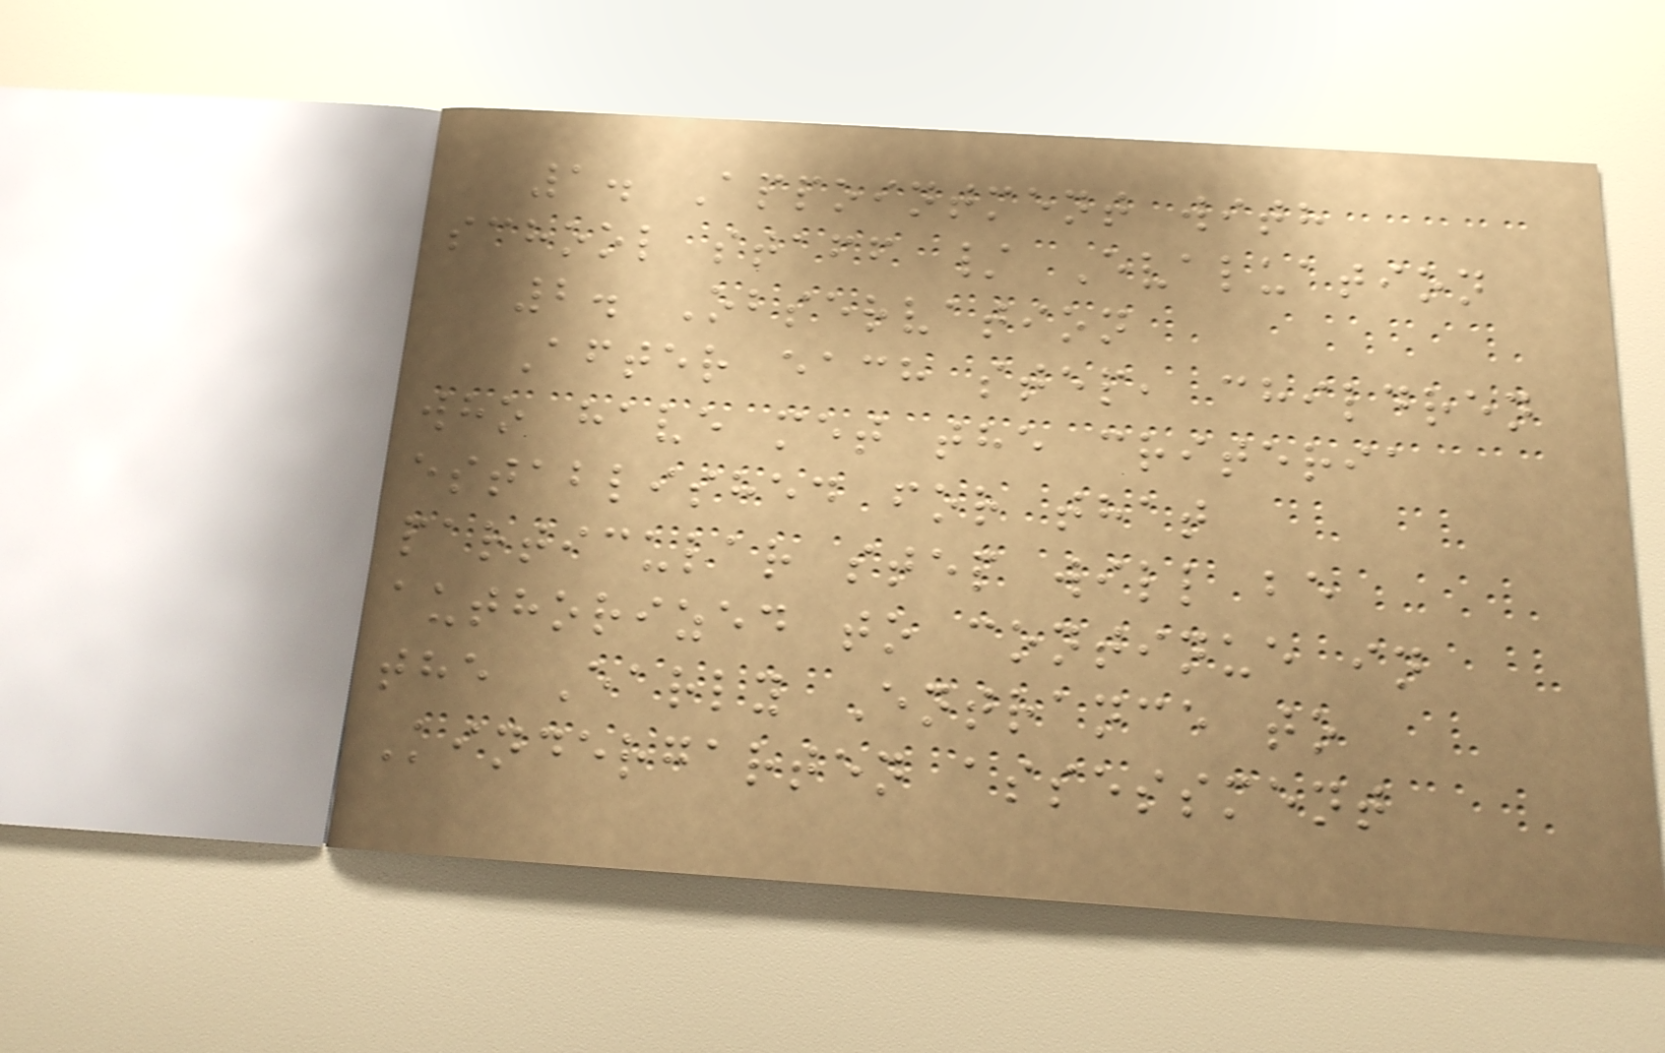1. Appointment with
school staff / Evaluation
2. Observation
After each step, children
who have met the criteria
established for that
particular step will be
authorized to continue in
the Early Entrance to
Kindergarten assessment
